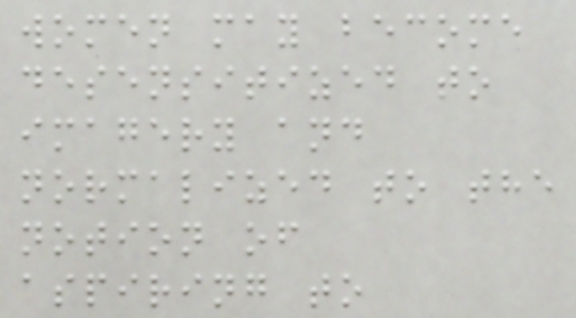women may become
desensitized to
imagery and
normalized to the
notion of
aspiring to
